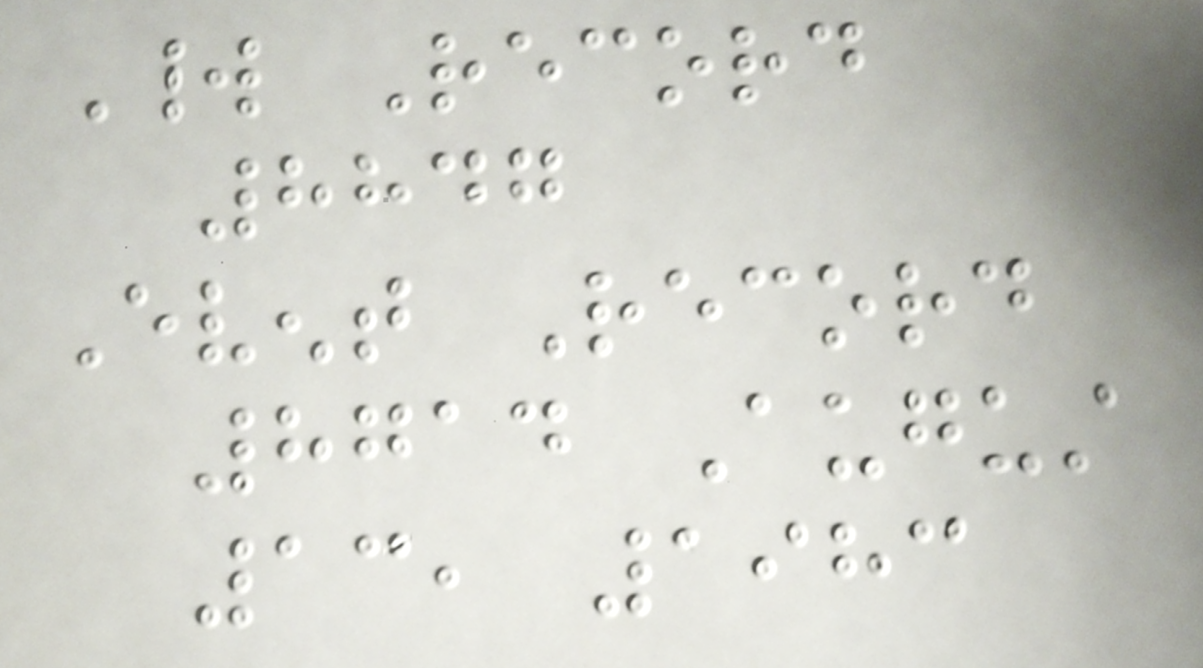World Record
8847
Event Record
8714 August
13, 1983
